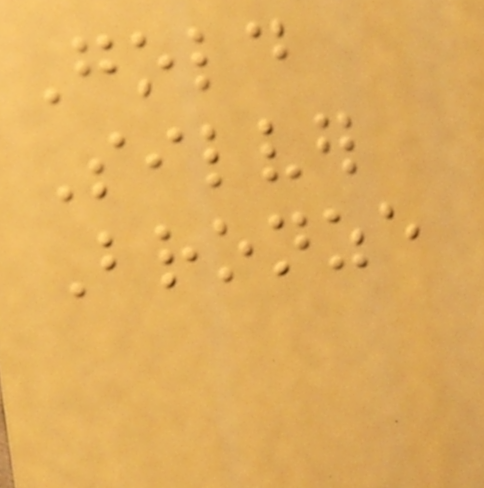Gold
Silver
Bronze
